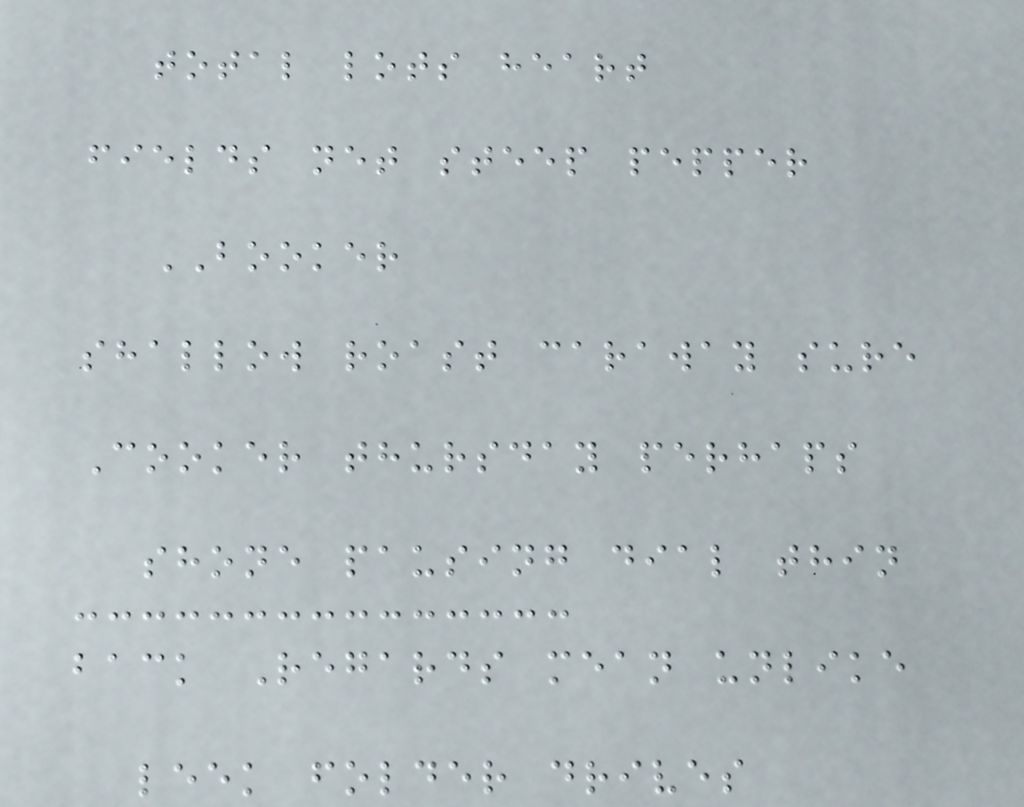total lots heart
fields net steep pepper
BOOKER
shallow roast caraway sure
Cooker thursday perhaps
shone pausing dial thin
back Regards mean unlike
leek folder drives
